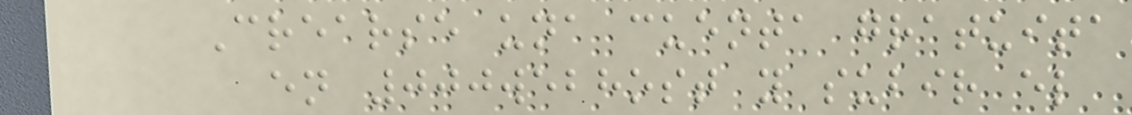Crearse una cuenta gratuita
en 000webhost y subir el
